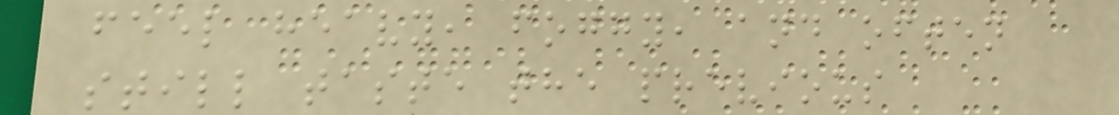feel heavy, foggy, and often
still taste the previous
